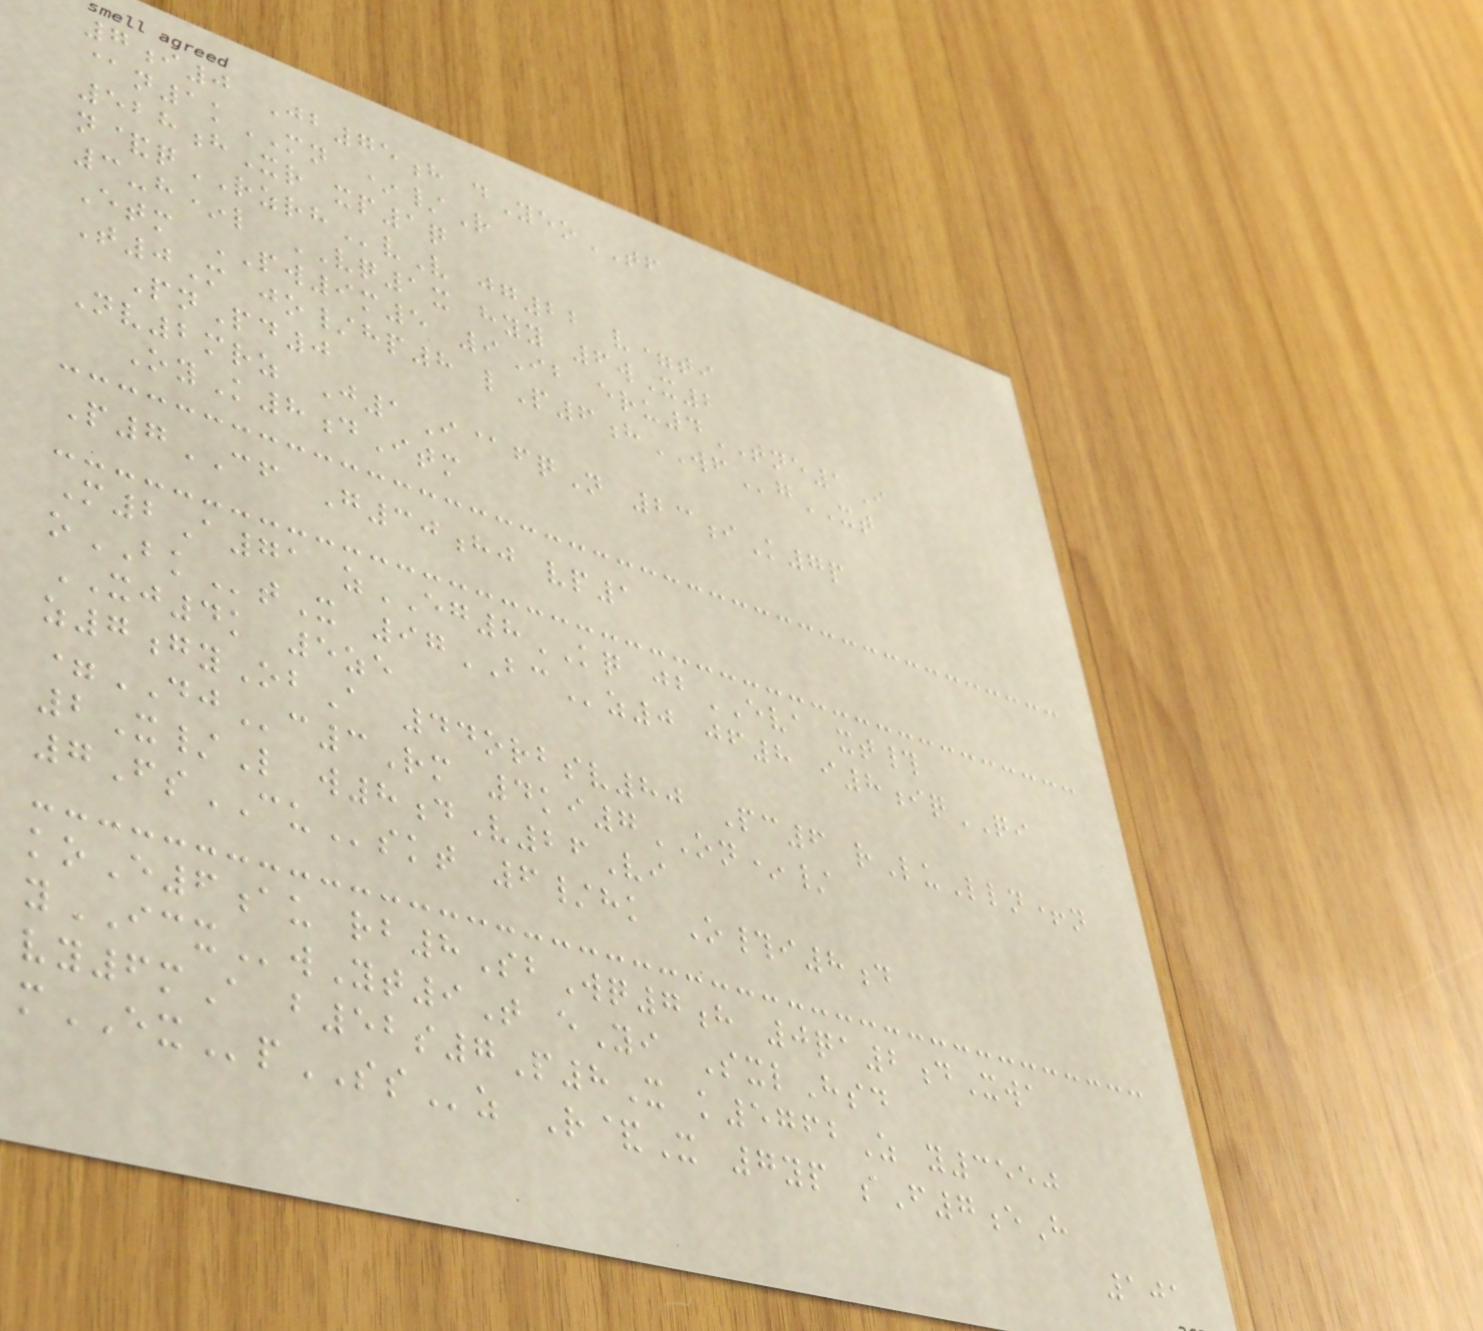7i0 Jb75h dYeoTF
@n1kMN */R
528hXr xp1q
n&qRZRHvV jg22 v=ti
3-h*l VQ1x hyy 6wX2
Etm PW9m5 9Ib eru4TNE1I
T0M jo/hp8 lP6hWFgXT
PnPd0
Nv2mrz J1I@fqN 23iK7p
OyK8dItm
P7CF G30hj vp1
M2A71 zEG8KQ jbEVA xt#
oBKtX 97BCz0 jf8 i8iqQI
XJ4k 5ze
z7gyObA 44orbsv80 Pc6 rLuLln+n
=DJc3Rm 4ki7ON*/
2X/L w8dV26Vi
7FsCUskt 6/hk O#i8d
koE6au rb8SbWq7h 0qa2dXwa
yICXwYt9T eYi SxlHsd
vy6mA b52s7P8X k5762Z y3550
mEXpSSz R&X 7yp sF7eH
101
